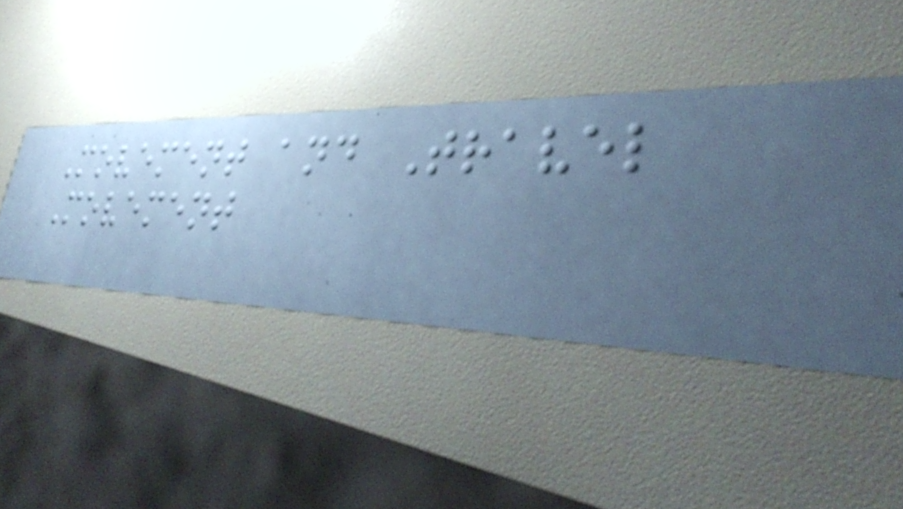Movement and Travel
Movement
